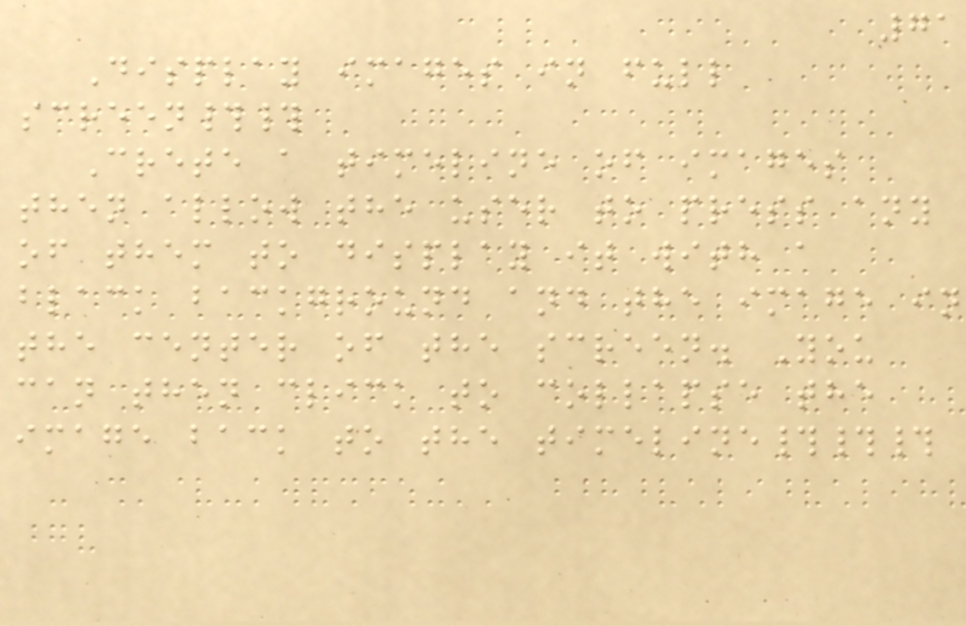71
Display images in full
screen##
Crete a timeline of images
then allow the user to press any
of them to display it with a
black background and the image in
the center of the screen. You
can then click to collapse the
image back to the timeline###
